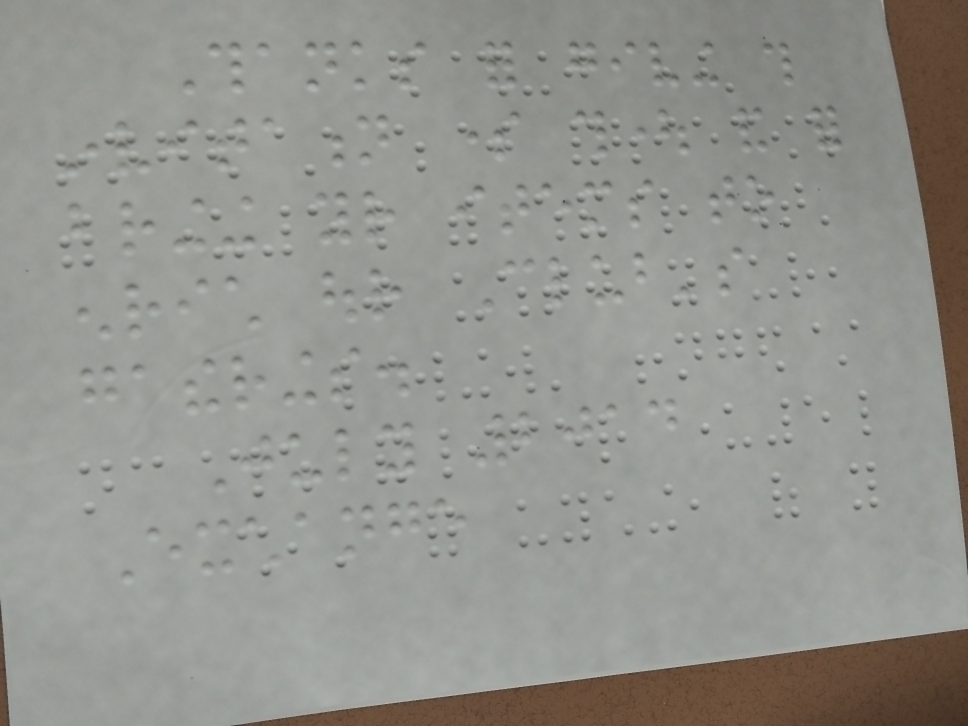Thanks for giving this
invitation some thought and for
bringing your items to
enrich our Club's
gatherings.
July 2014
Exchange
